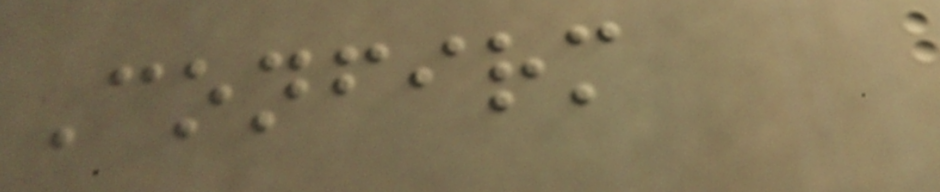Confirm
